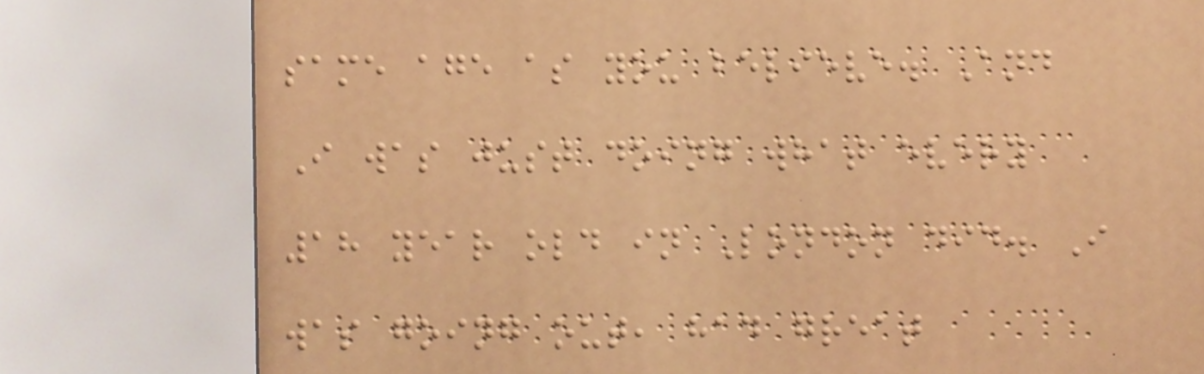same age as you believe. And
I was just doing what every
18 year old in London did. I
was going out, had great
